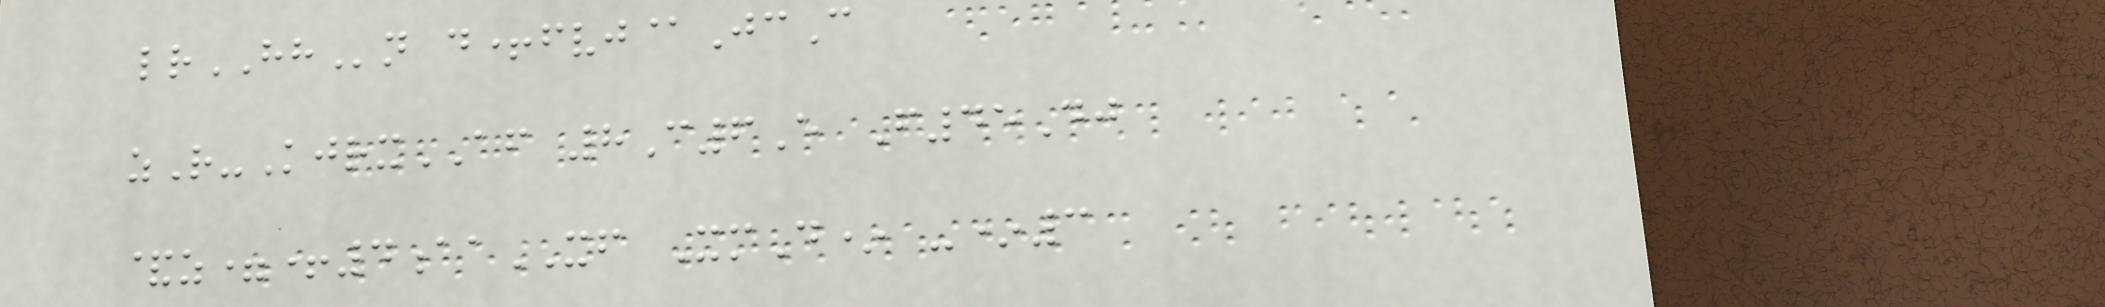lrHHn d+fvj@JcC
zR-KjrxAF 8C6E F45Dj
&z=+4aaXF XmD* -*3
